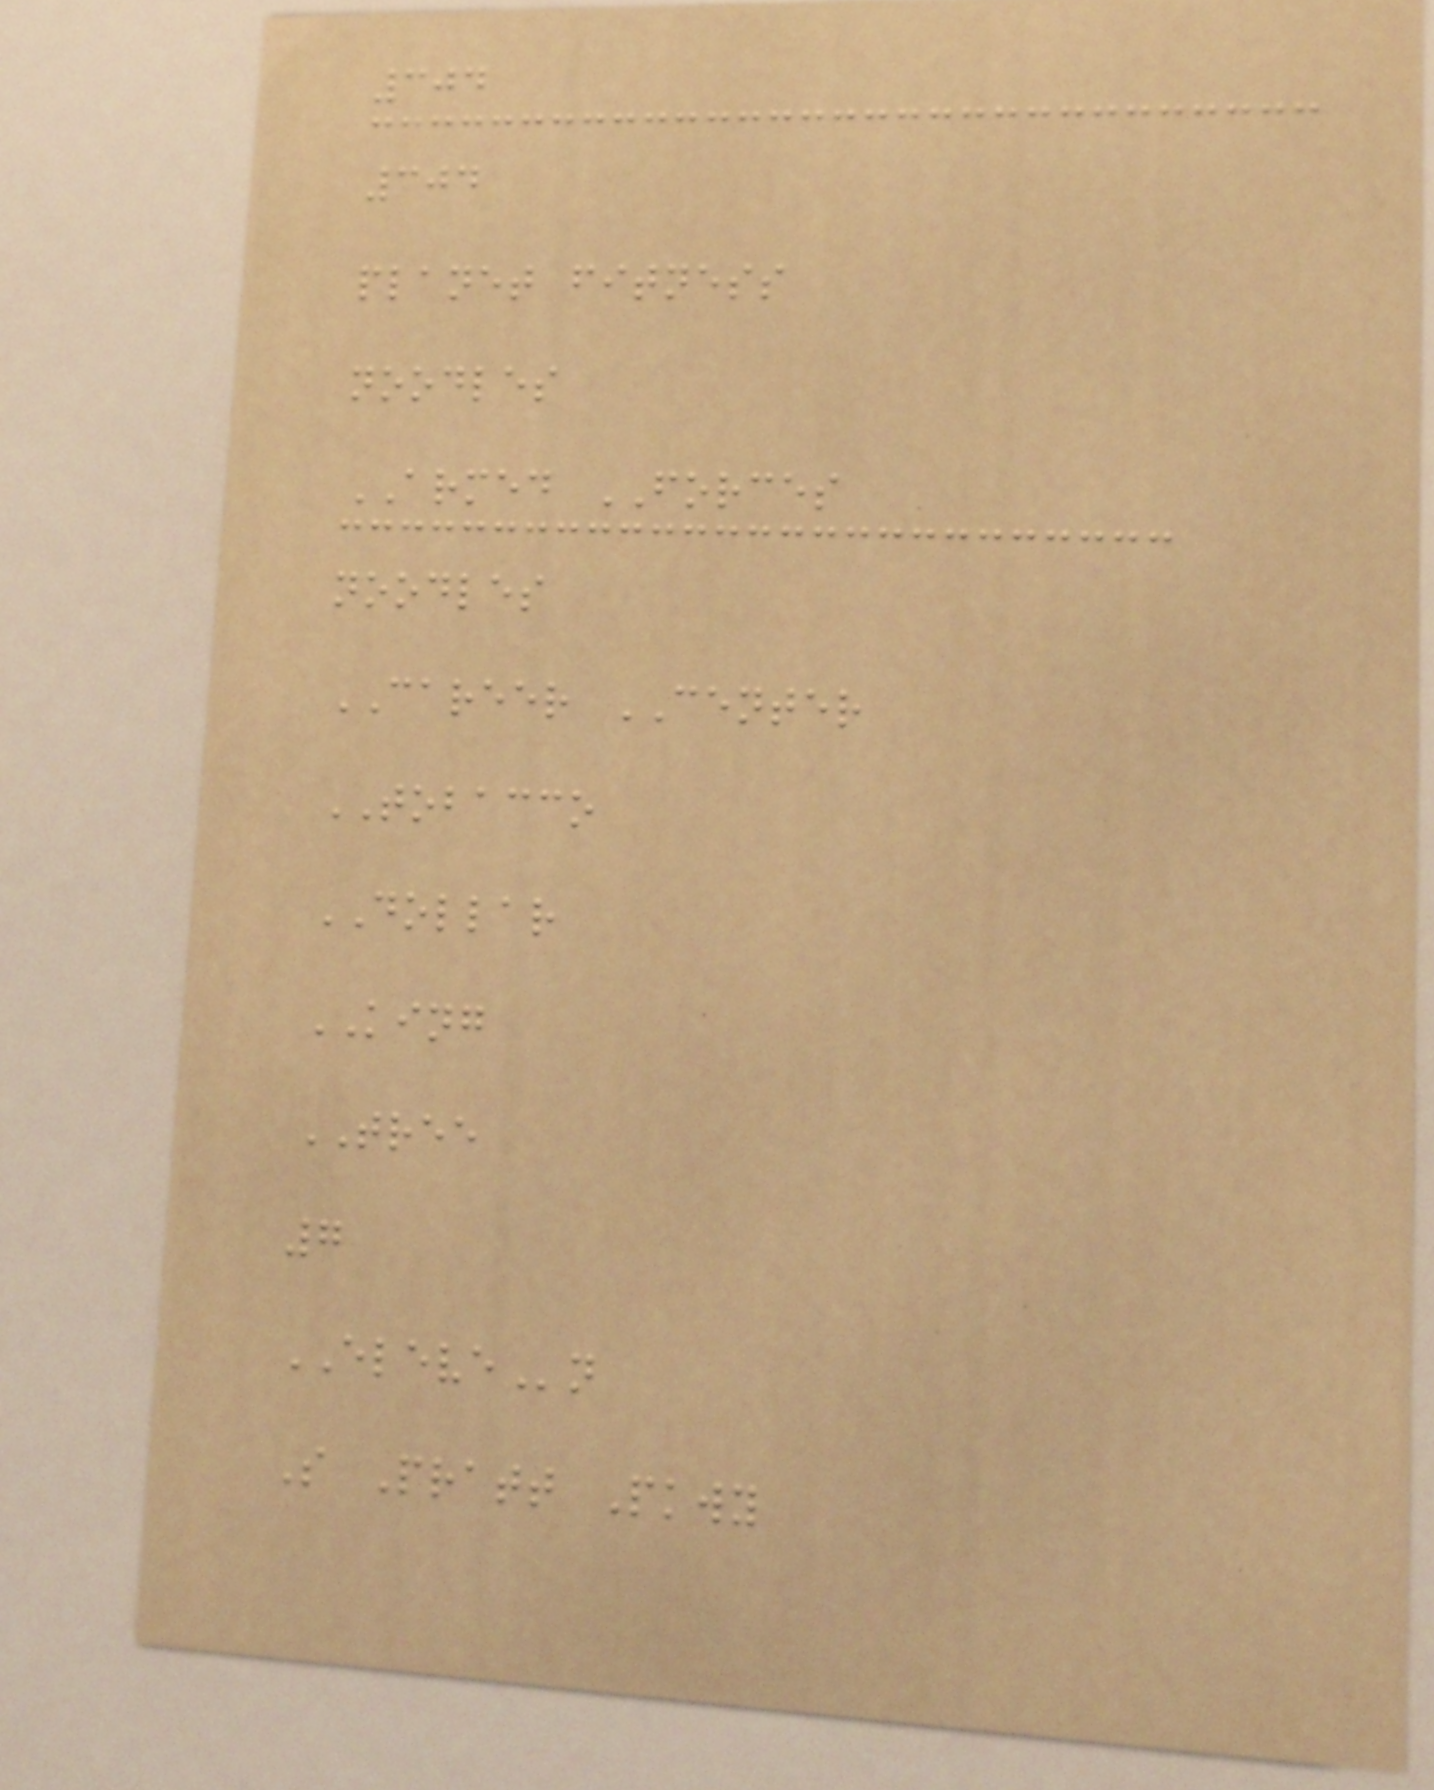304
304
planet fitness
noodles
ARMED FORCES
noodles
CAREER CENTER
TOBACCO
DOLLAR
KING
TREE
7
ELEVEn
S Pratt Pkwy
